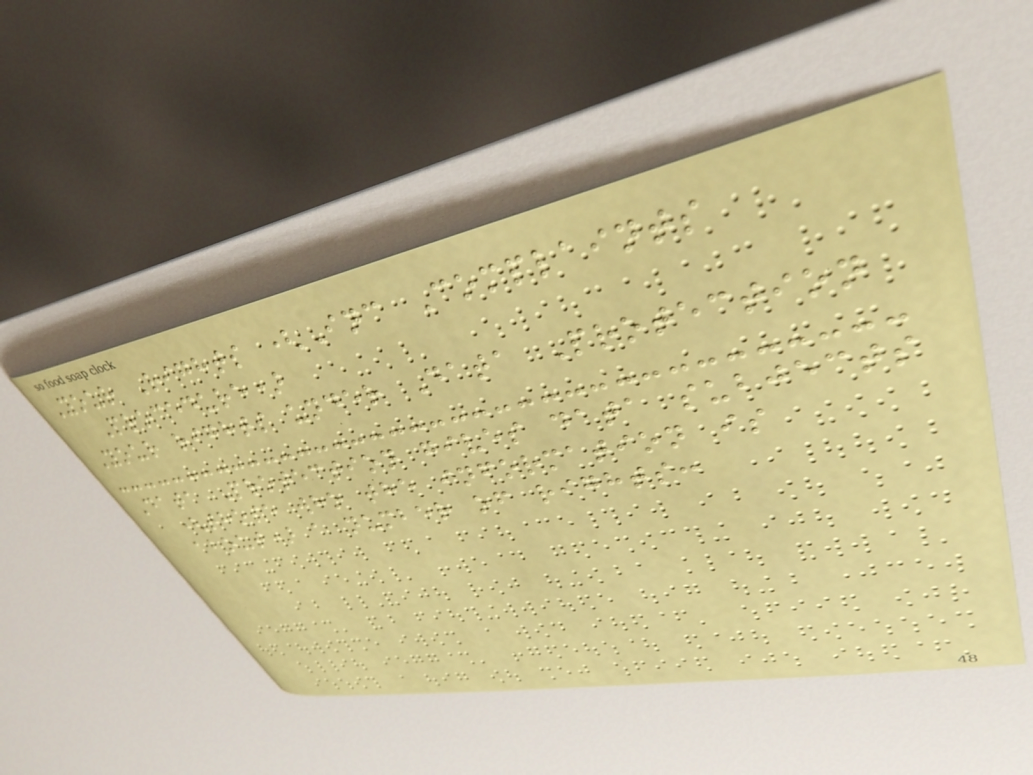Your Rights (Inc Complaints
Procedure)
Your rights under Data Protection
Data Protection gives data subjects
(those who the information is
about) a number of rights:
